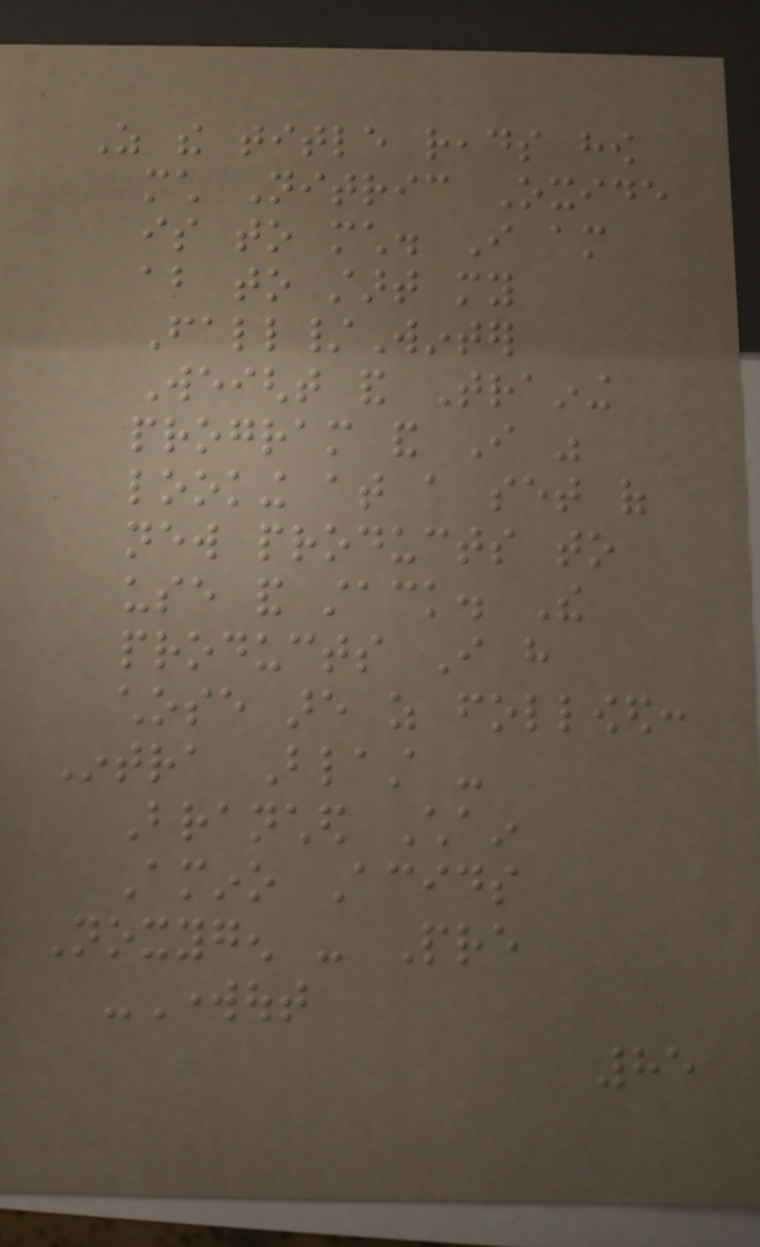As the title reads how
much Nitric Oxide
is to much. I am
about to start my
Fall/Winter
Weight and Training
program and I was
looking at a set of
new products to
use and stack. The
products I have
chose are as followed:
Intra Blast -
Branched Chain
Amino Acids
Noxygen - Pre
-Workout
85
